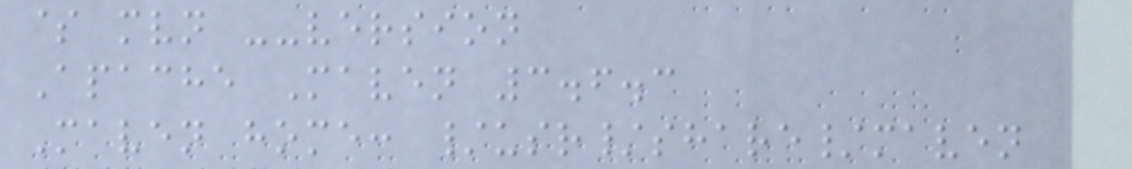$ mvn --version
Apache Maven 3.6.3
Maven home: /usr/share/maven
